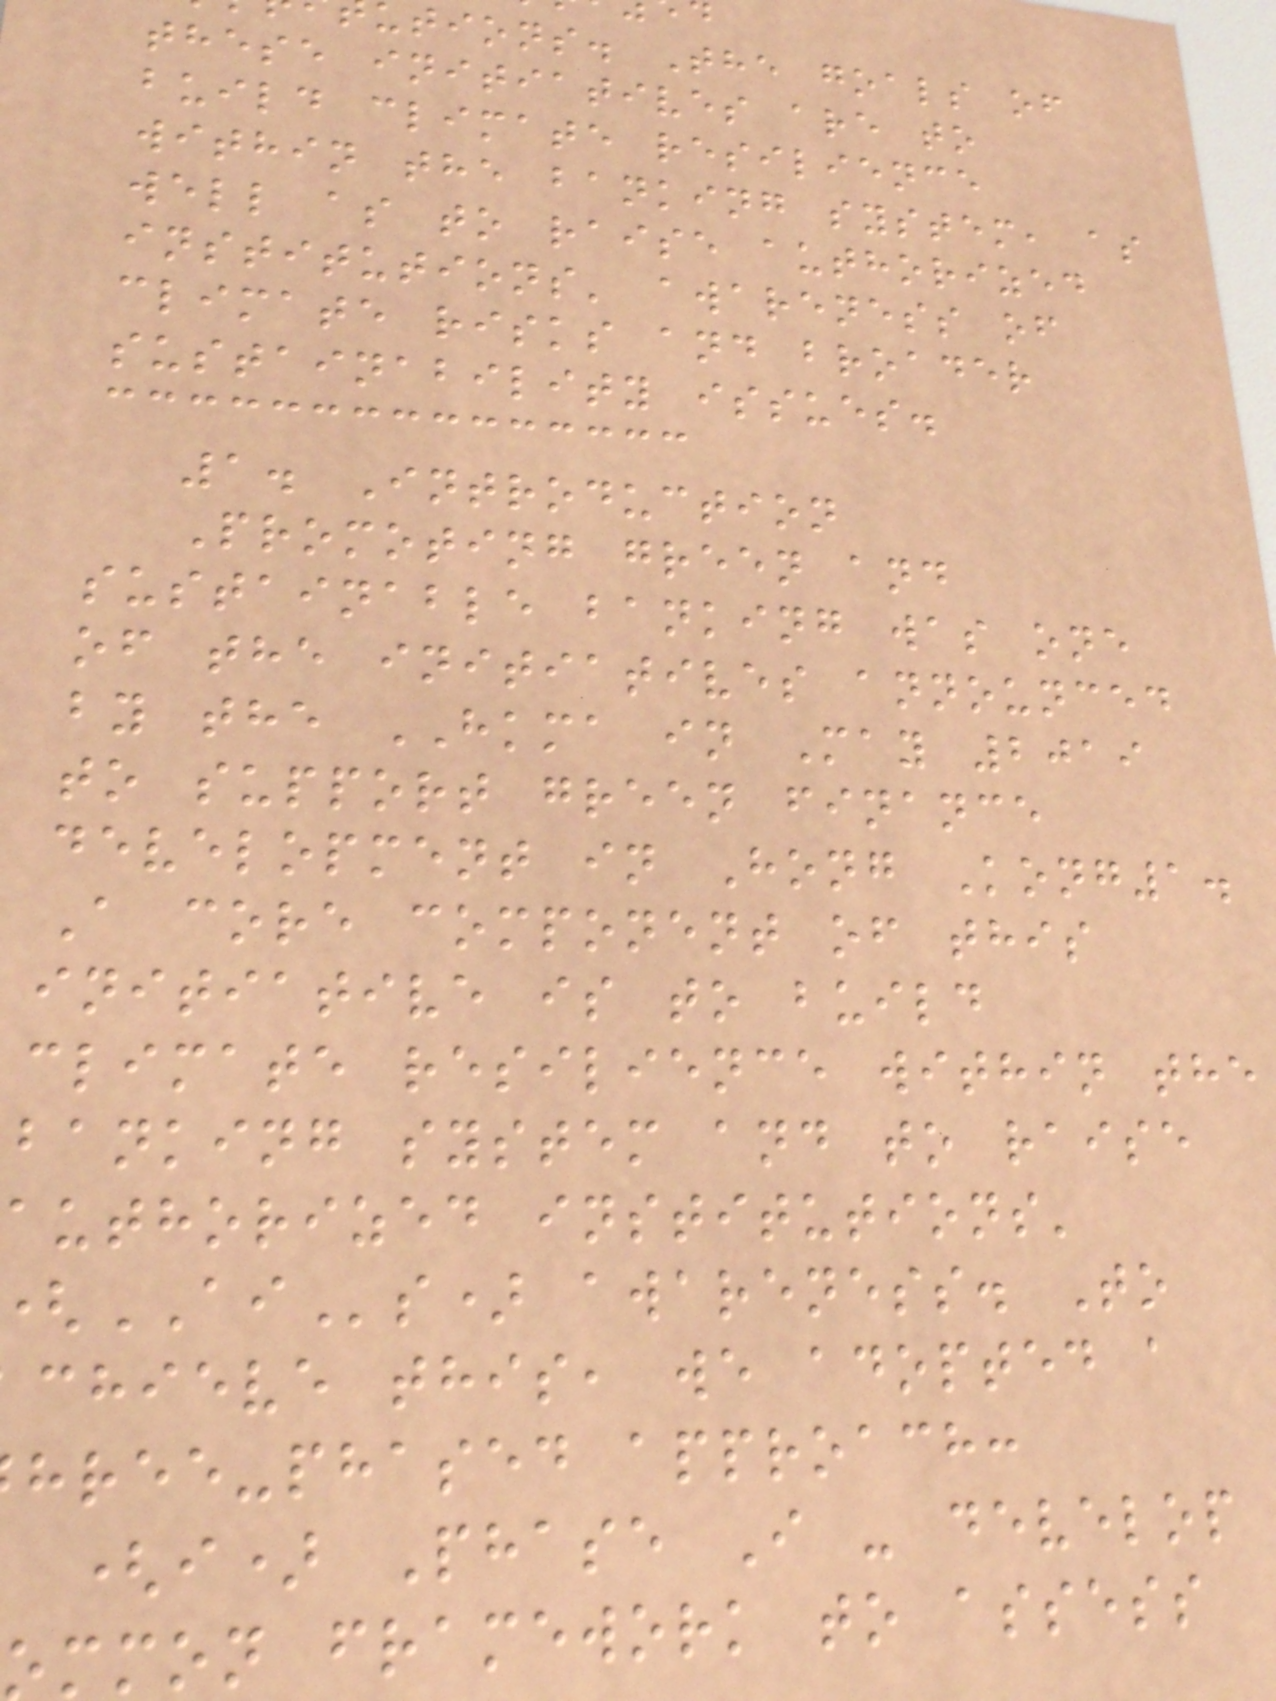tions. The goals of
these initiatives are to
build climate resilience
within the banking system, as
well as to raise authorized
institutions' awareness of
climate risks and broader
sustainability issues.
1. Introduction
Promoting green and
sustainable banking was one
of the initiatives announced
by the HKMA in May 2019
to support green finance
development in Hong Kong1.
A core component of this
initiative is to build
climate resilience within the
banking system and to raise
authorized institutions'
AIs) awareness. To
chieve this, we adopted a
hree-phased approach:
(i) Phase I - develop
mmon framework to assess
